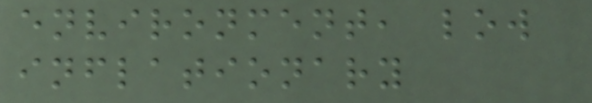environment, low
inflationary
